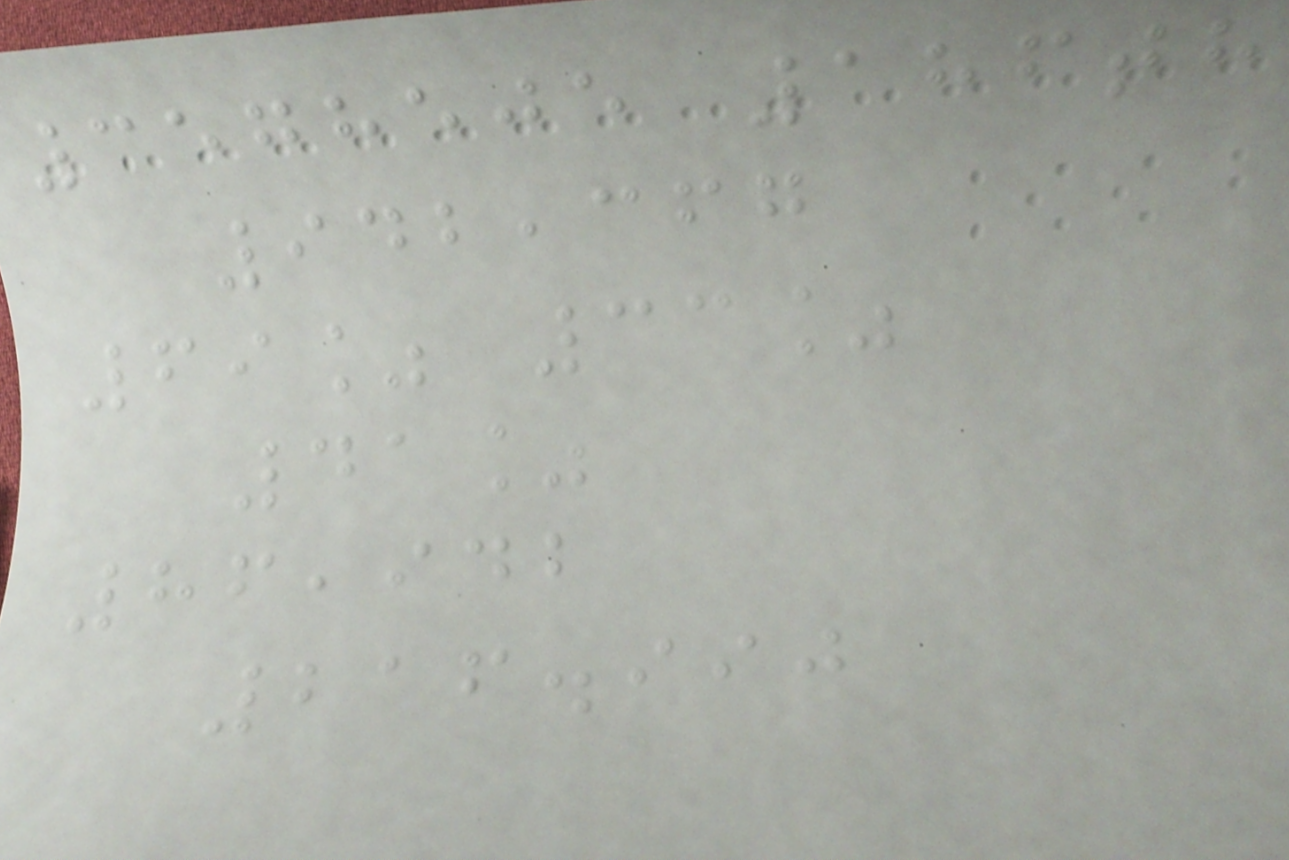3578505 186th
942,367
69% 33%
41%
86,942
216.990
